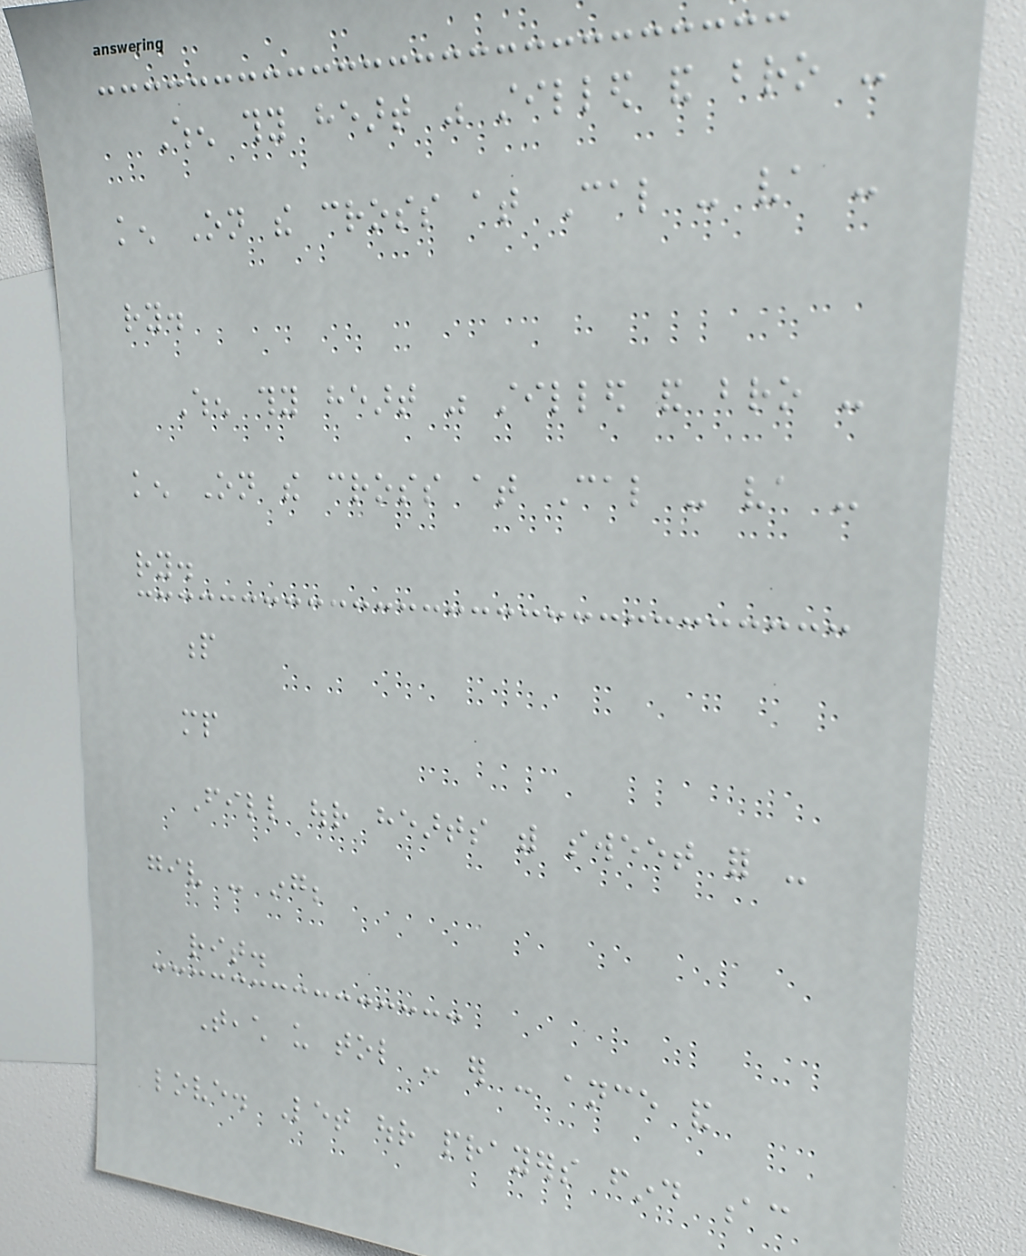When thy heart was stilled and bro -
ken On the cross at Cal - va -
ry.
When thy heart was stilled and bro -
ken On the cross at Cal - va -
ry.
p
mp
Fill our hearts with sweet for -
giv - ing;
rit.
Teach us tol - er - ance and
love. Let our prayers find ac
